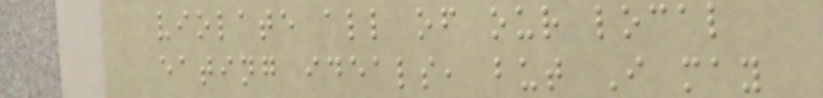violate all of our local
eating ideals, but I may
